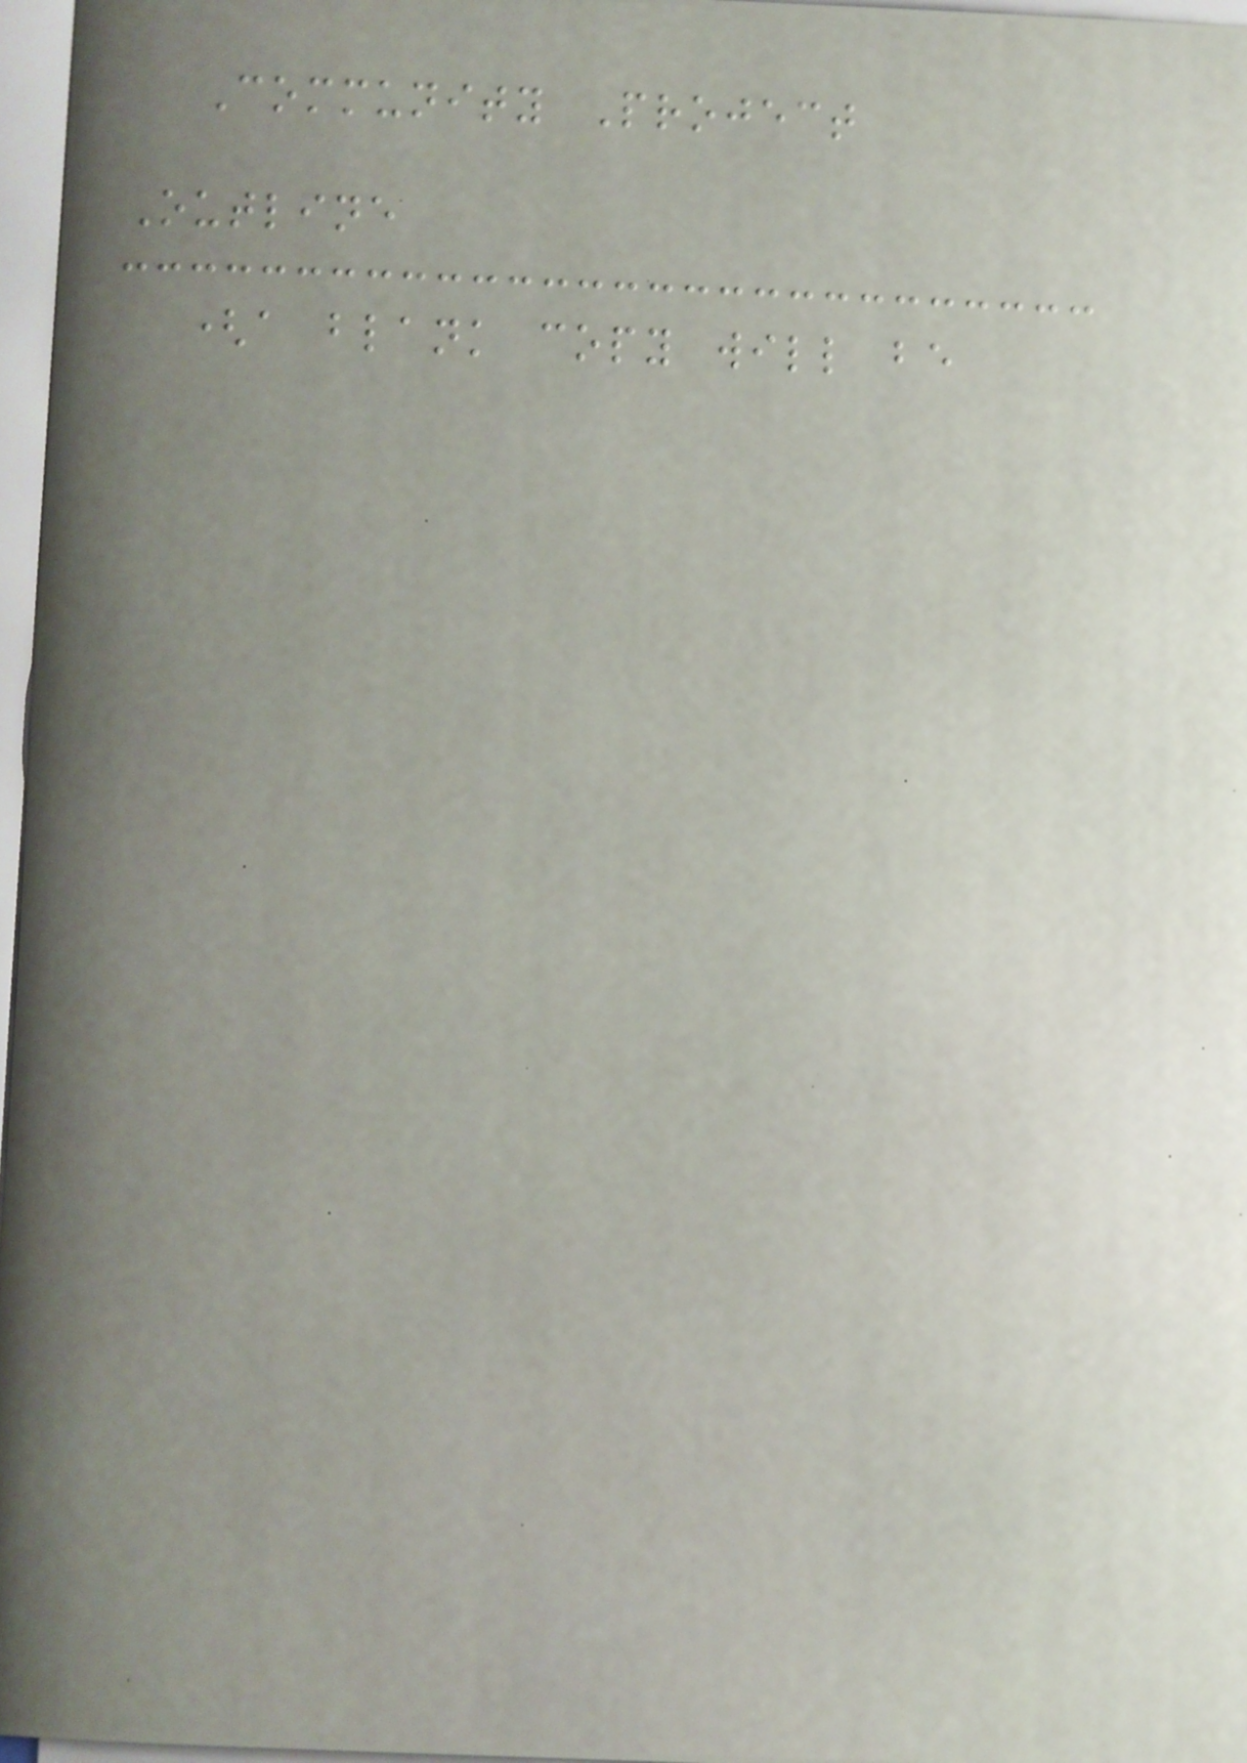Community Project
Outline
(a blank copy will be
